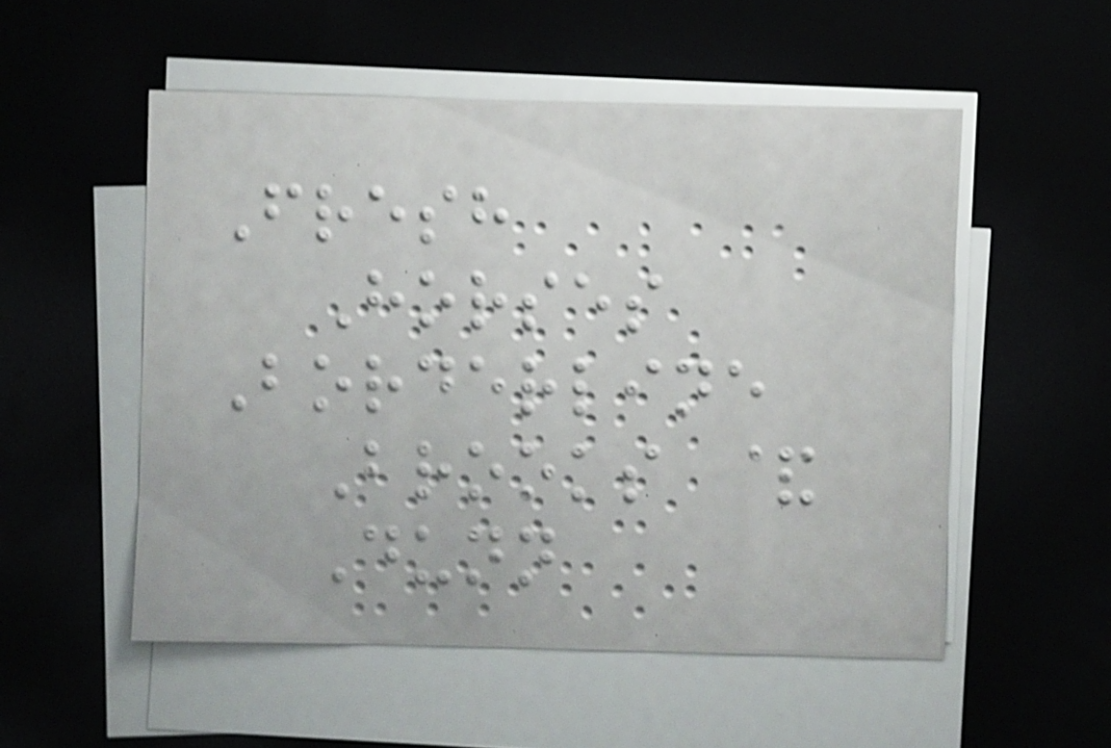Fresh
Horses
Borderline
Brooks &
Dunn
